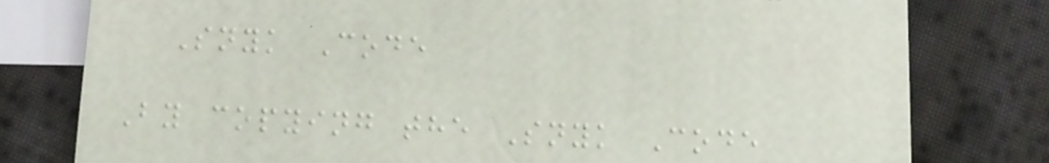Snyk Code
By copying the Snyk Code
